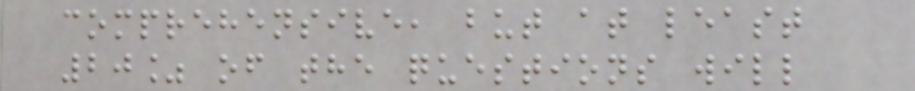comprehensive, but at least
20% of the questions will
